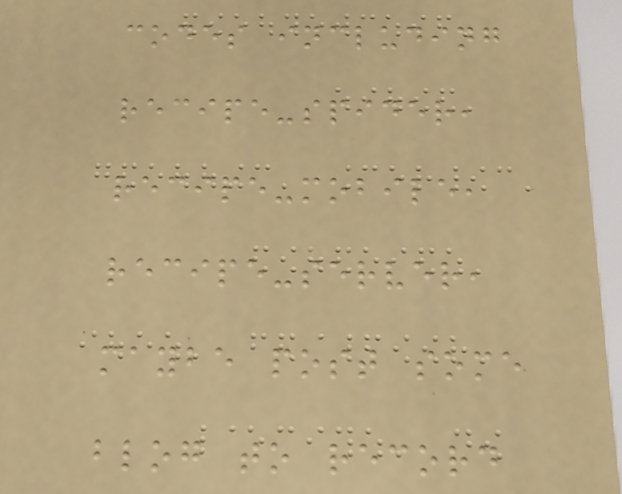codes including
recipe-spider,
recipe-mobile,
recipe-server,
maybe post some
blog to record
